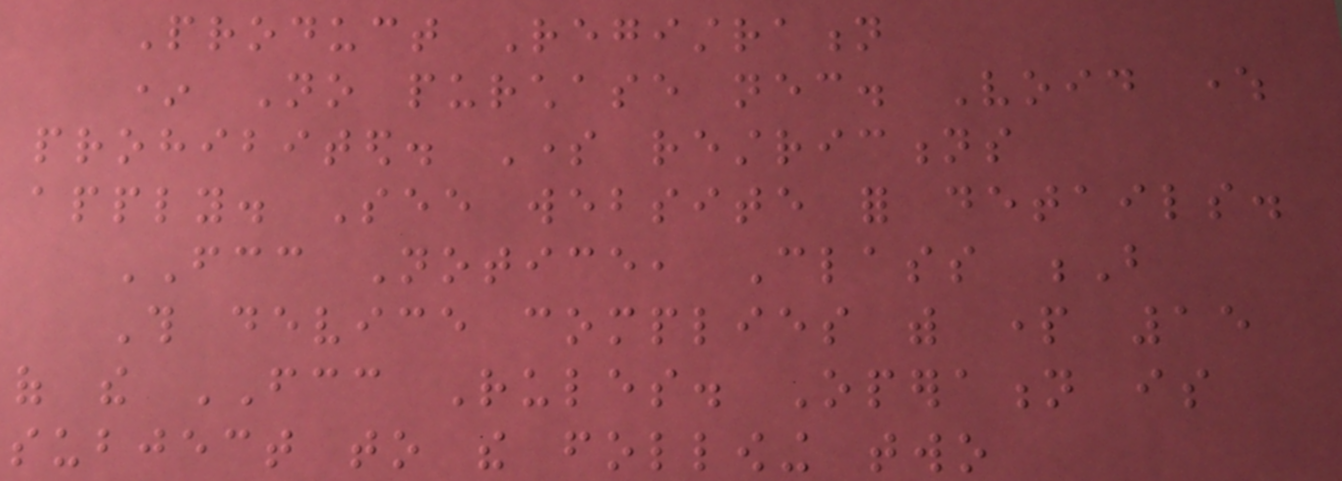Product Registration
* No purchase necessary. Void where
prohibited. Some restrictions
apply. See website for details.
FCC Notice, Class B
This device complies with part 15
of the FCC Rules. Operation is
subject to the following two
